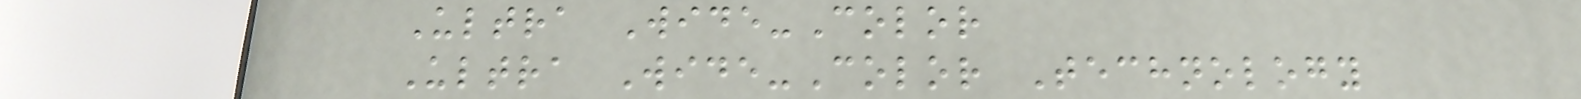Ultra Wide-Color
Ultra Wide-Color Technology
